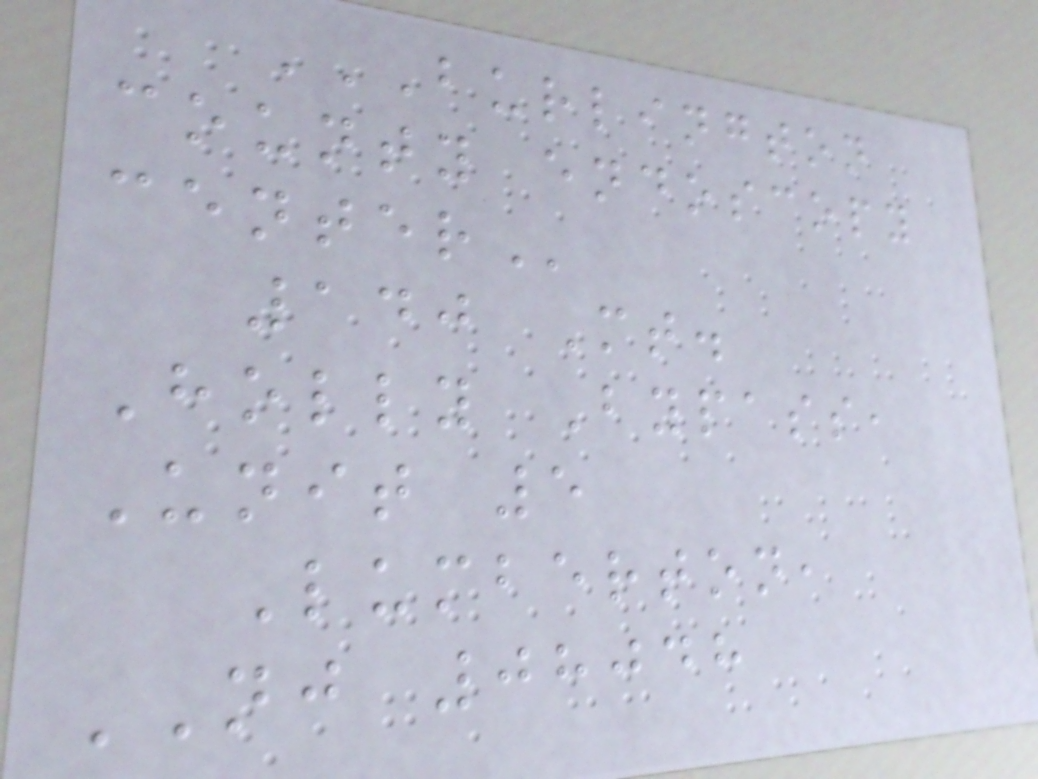BURLINGTON
COUNTY ENDOSCOPY
CENTER
140 Mt.
Holly Bypass,
Unit 5
Lumberton,
NJ 08048
